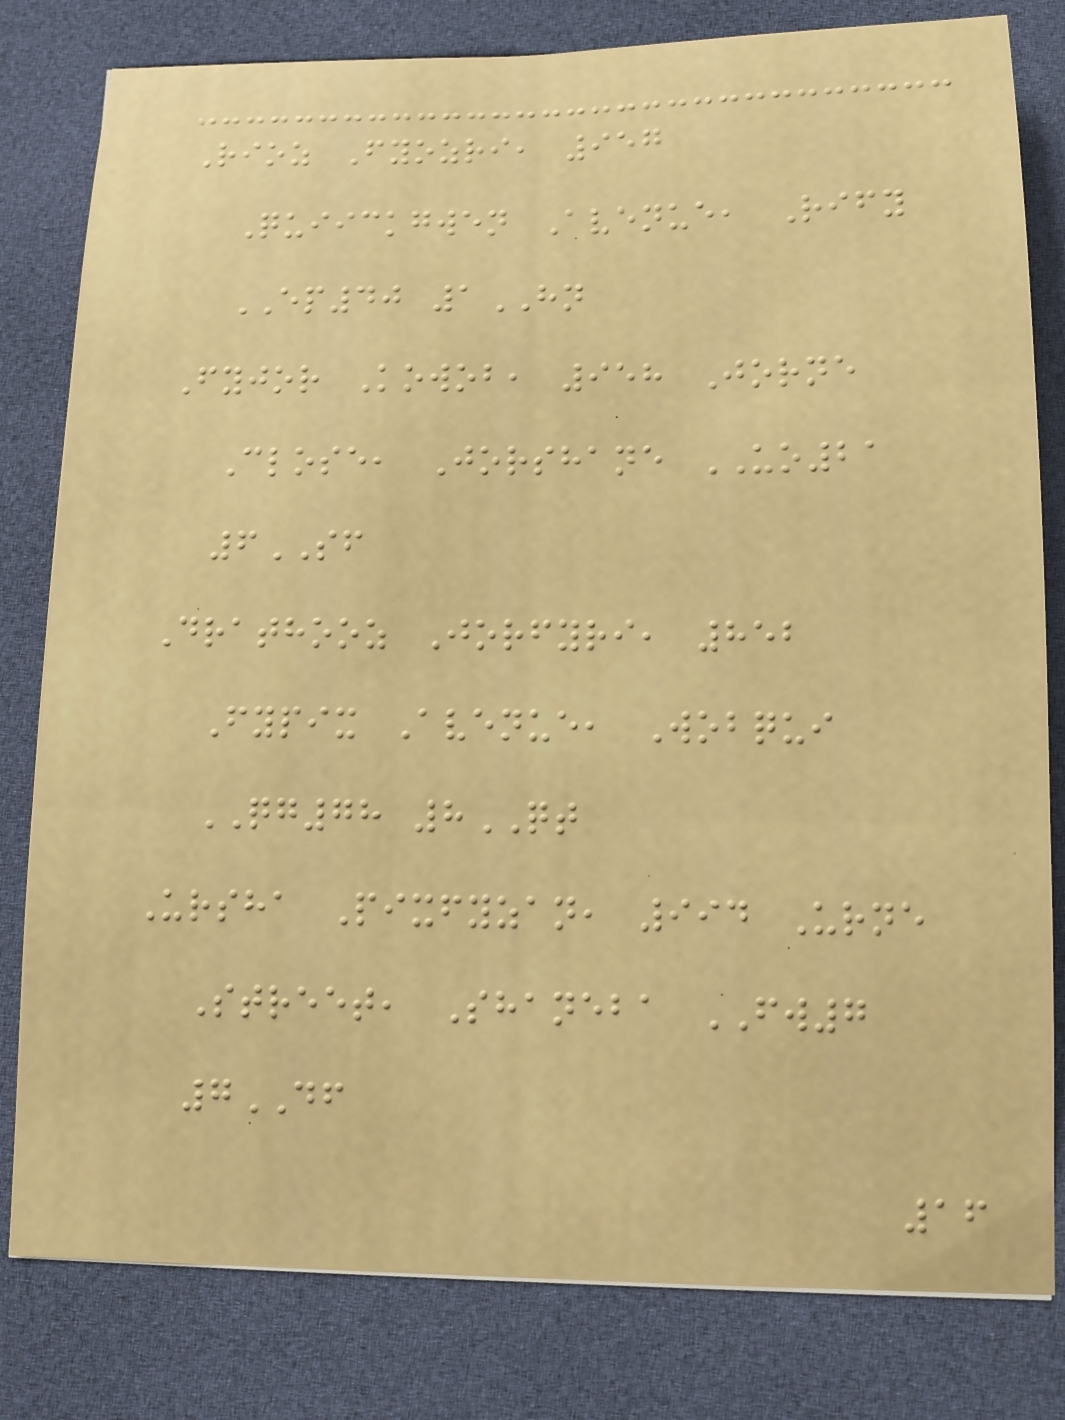Rioz Fyozri, 957
Quiickgwen Avenue, Rify
EP40 1HN
Fyjor Kowob, 958 Jorne
Close, Jorshane UO21
6SF
Drathooz Jorfyri, 852
Fypix Avenue, Wobqui
QG78 8QT
Ursha Pixfyzan, 994 Urne
Street, Shaneba FW7
7DF
16
